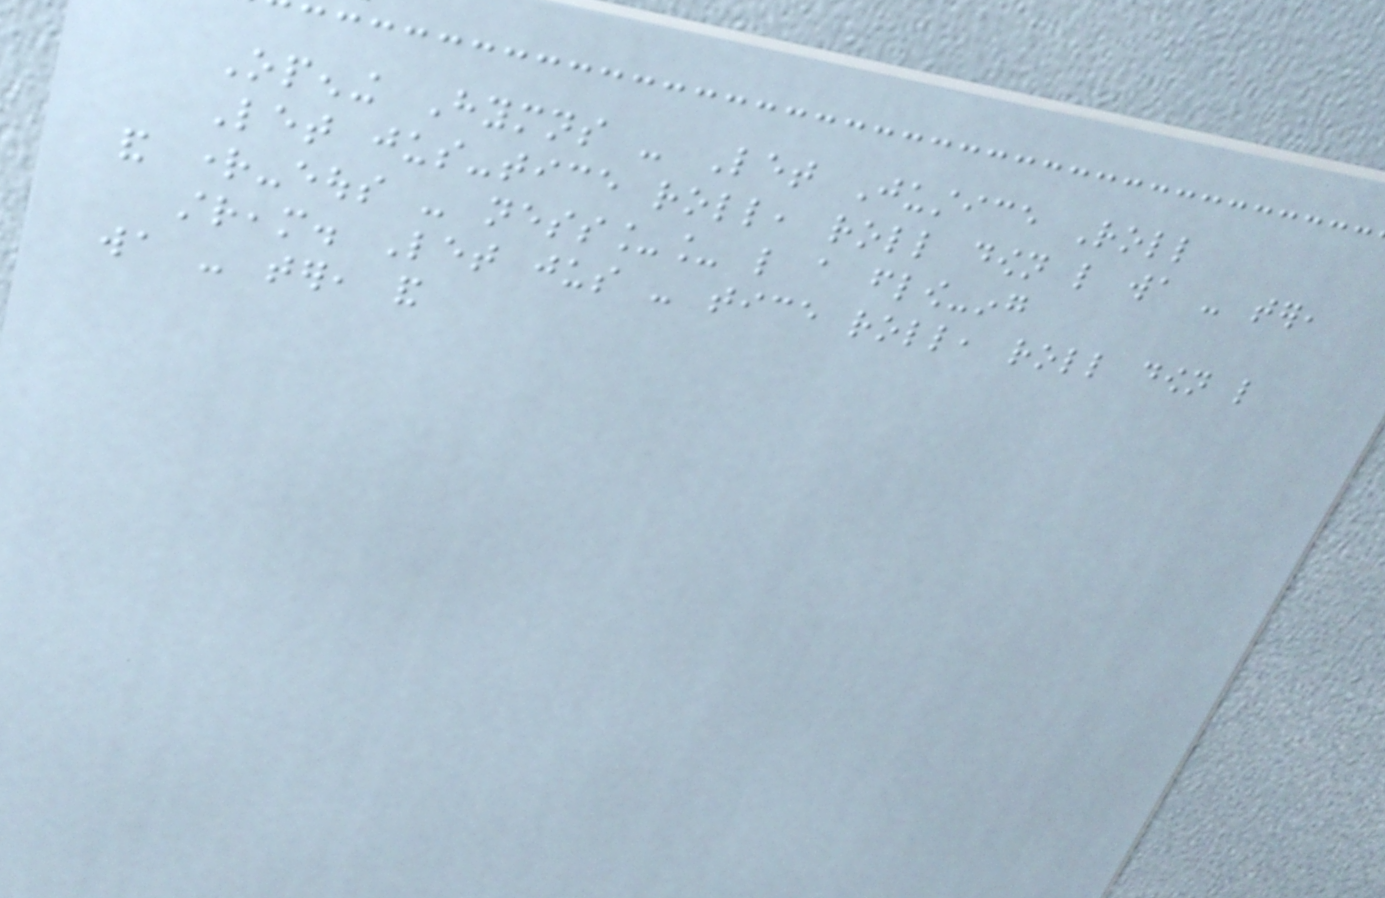Opening Hymns - Let Justice Roll
Let jus-tice roll, roll down like wa - ter,
and right-eous - ness__ like a flow-ing
stream. Let jus - tice roll, roll down like
wa - ter, and
